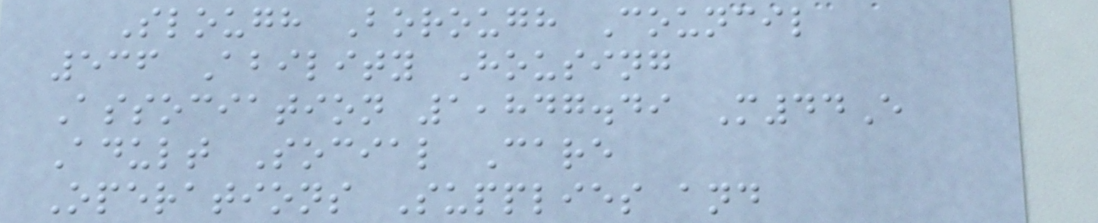Slough Borough Council
536 Ability Housing
Association 1,847.49 M44E
Adult Social Care
Operations Supplies and
